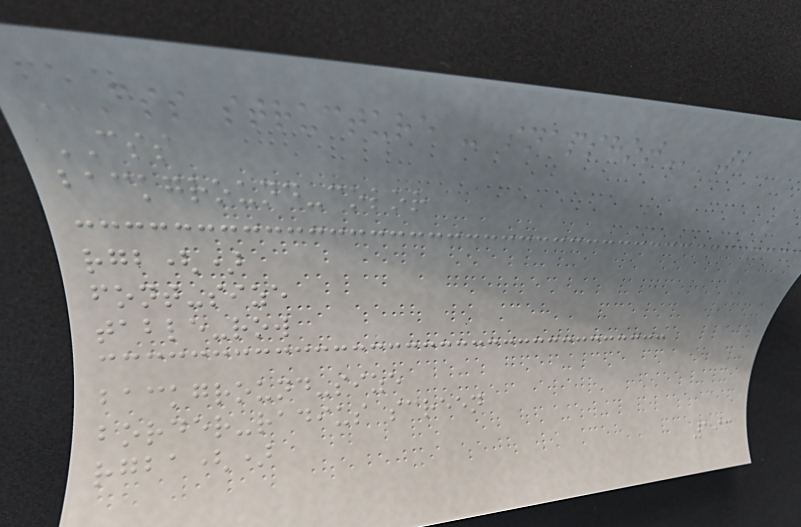CSS STRUCTURE - SNAPSHOT 2
CSS
background-color
rgb()
font-size
table-row
background-size
border-radius screen
rgba()
193
